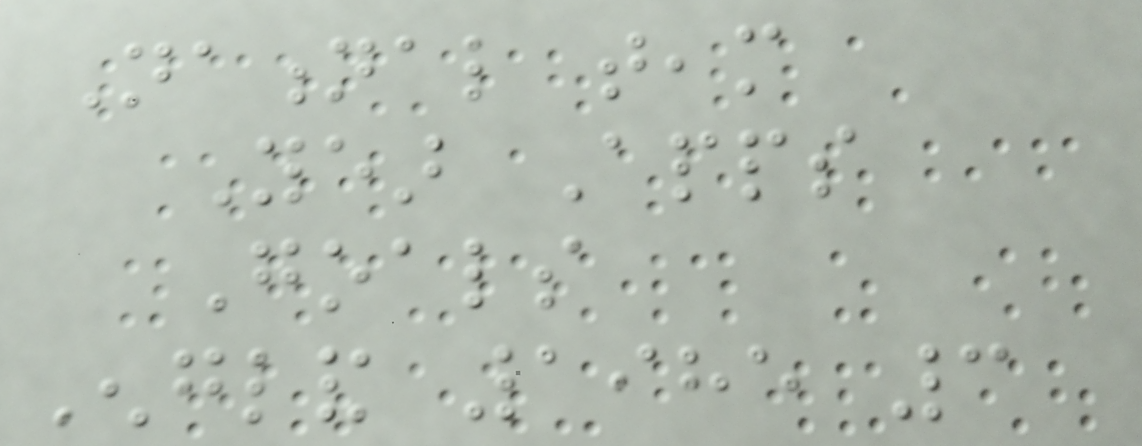National team
Year Apps
Goals
England 1985 3
